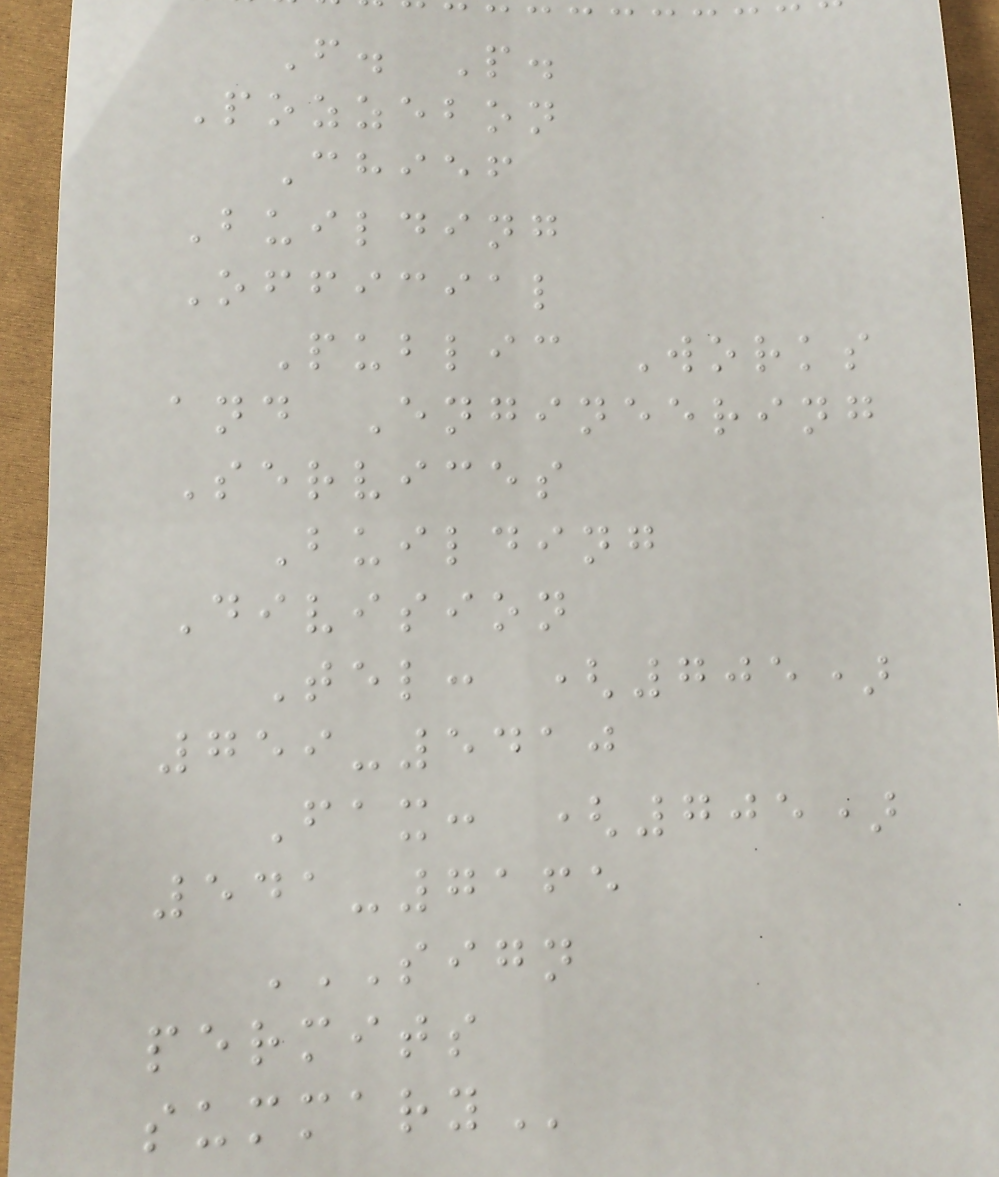F. P.
Pozzebon
Chief
Building
Official
Public Works
and Engineering
Services
Building
Division
Tel: (705)
759-5410
Fax: (705)
541-7165
SIGN
PERMITS
SUMMARY
